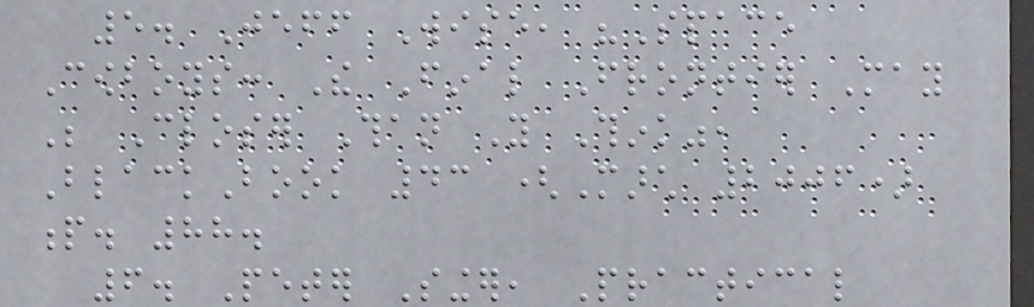5. Jeff Wise, "Space
Cowboys: The Final Frontier May
Be Closer Than You Think",
BlackBook 43 (March 2006)
p. 88.
6. Peter Singer, Practical
